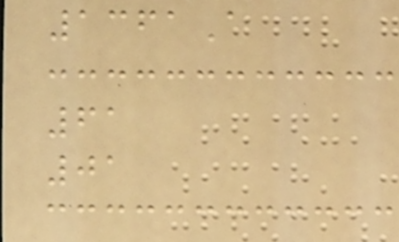1361A
61
01
